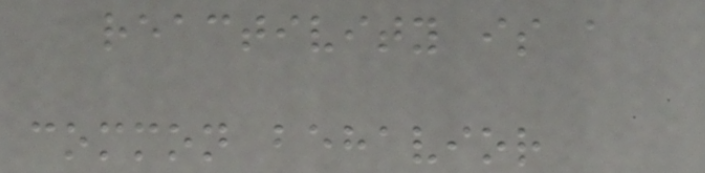reactivity is a
common behavior
